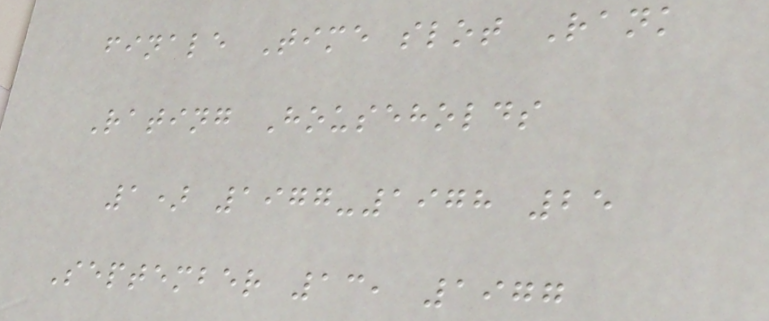finale Time slot Rank
Rating Households
1) 1977-1978 25
September 13, 1977
